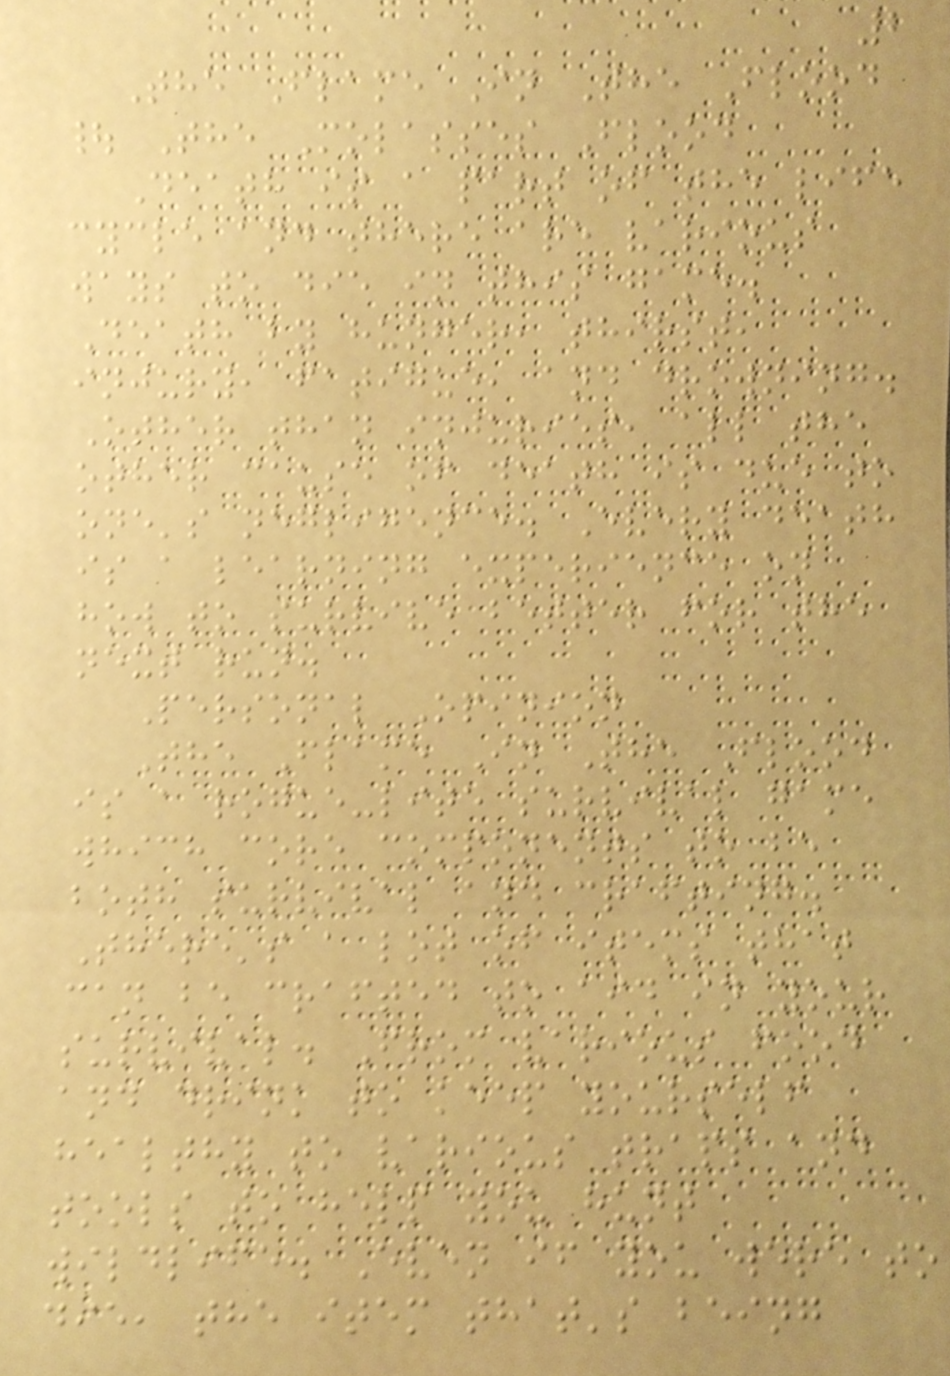2
The Flame In The Flood
| The Molasses Flood
Death is a part of the life
cycle and there are various
ways to die in this game.
Death by hunger, thirst,
injury, fatigue, and drowning.
Other than injuries, all the
other cause of death is due to
one's negligence. Every death
is a learning experience on
how to survive better for the
next run.
Personal Opinion
The Flame In The Flood
is a rogue-lite survival game
which core components to be
both survival and crafting.
There's a lot of items that
can be crafted to aid in your
survival. From various food
and drink to keep yourself
healthy to various traps and
tools to help you hunt
wildlife. Even if you were to
die, the item that's being
